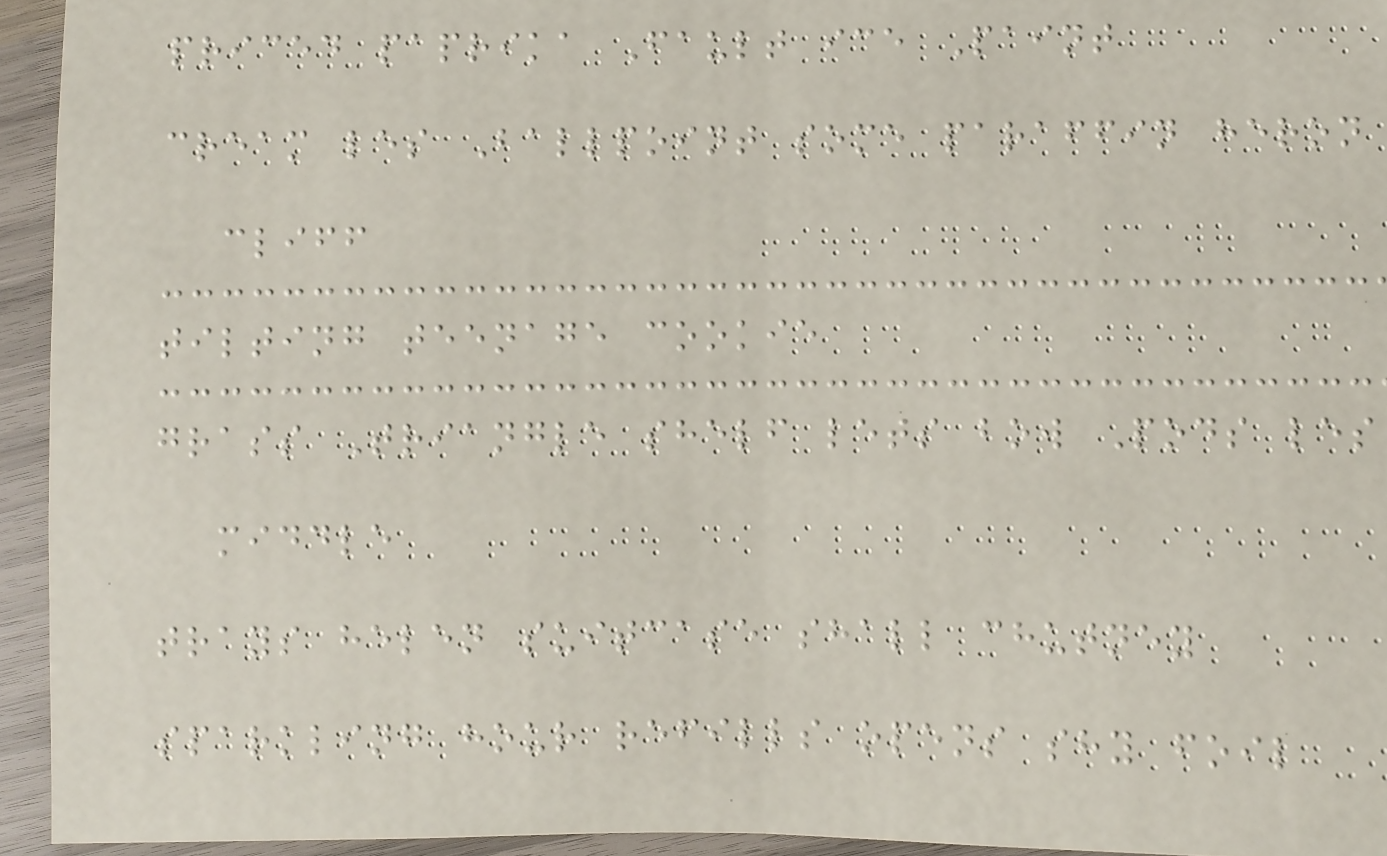priced paprika Fault ice Paint
cream les Ballpoint some paraffin heron
cliff
tilting teenage cookie
grass Triangle shelf lets bow Pods les
middle
trays helen suitcase shall chutney
sparkling hour refills opens shy foil
